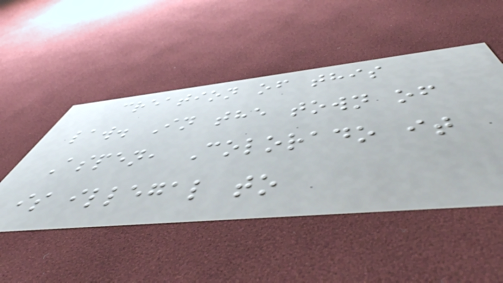creation of this
law. In the town of
Aspen, Colorado it
is illegal to
